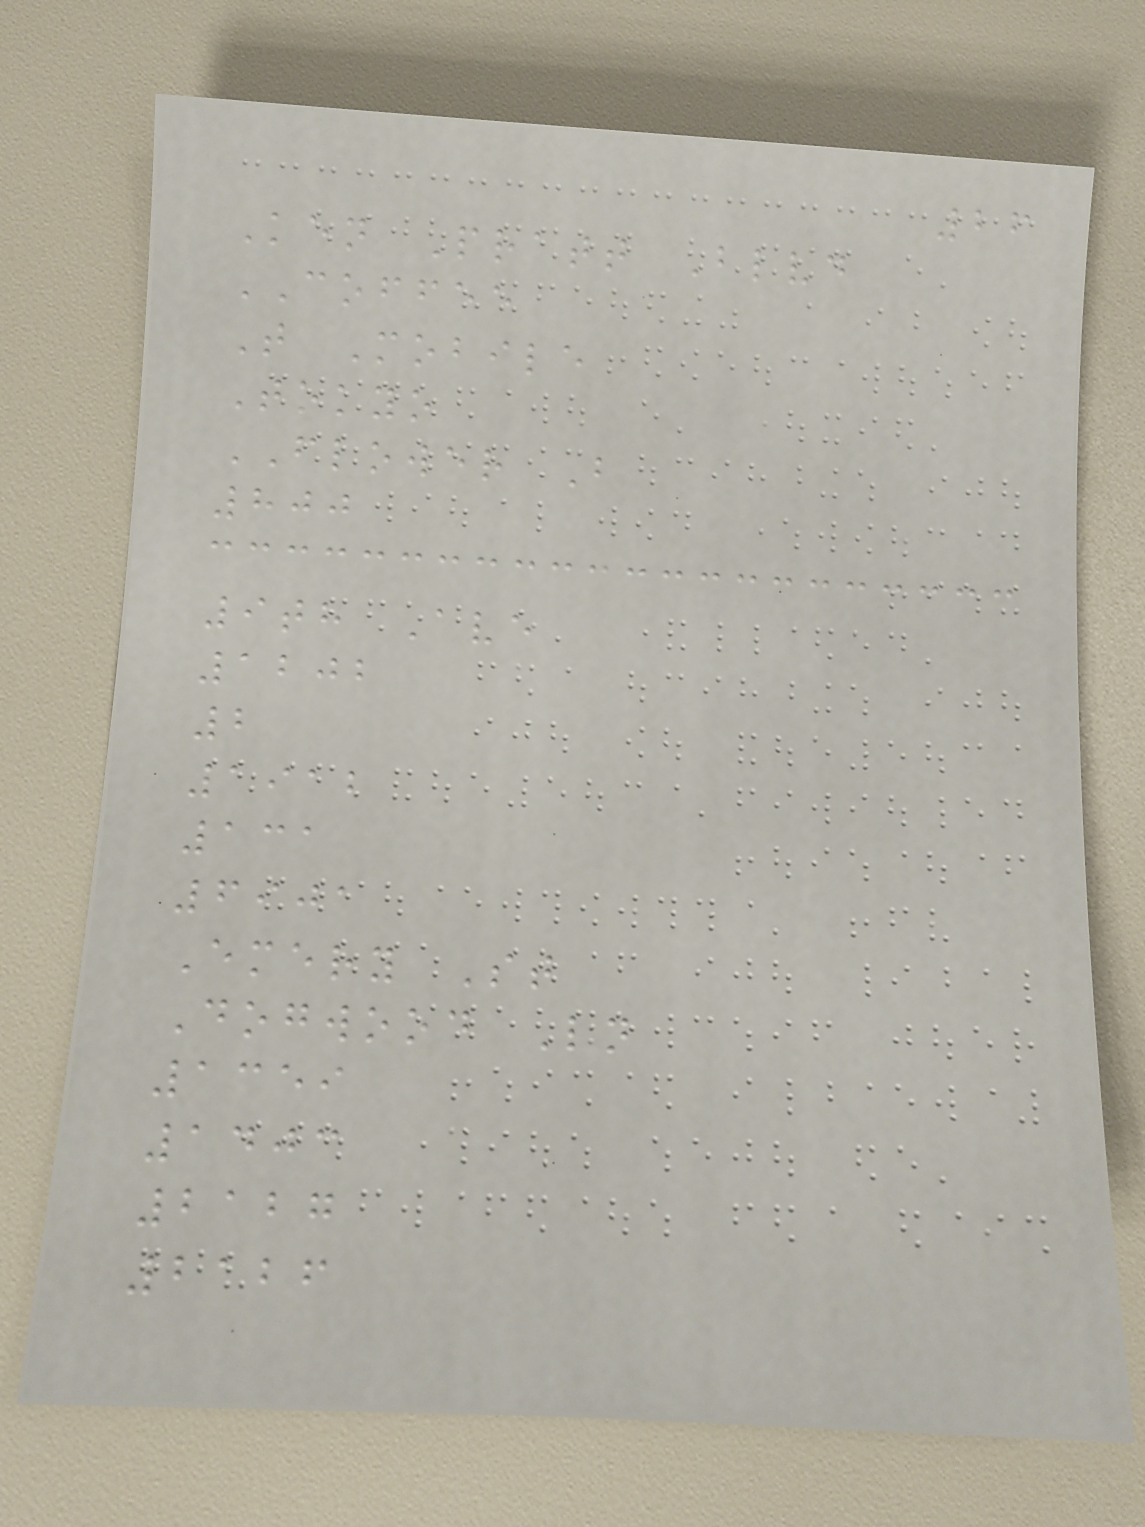26
Ken Pratt Blvd
COFFEE
T Mobile
Tokyo
FLOWER B
800
9th Ave
1202
2
1912
131
6901
Emery St
Dogwood Ln
1359
1403
2127
2126
